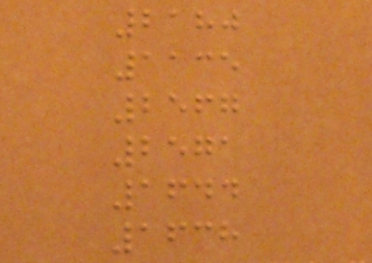2180
1135
2567
2571
1644
1638
